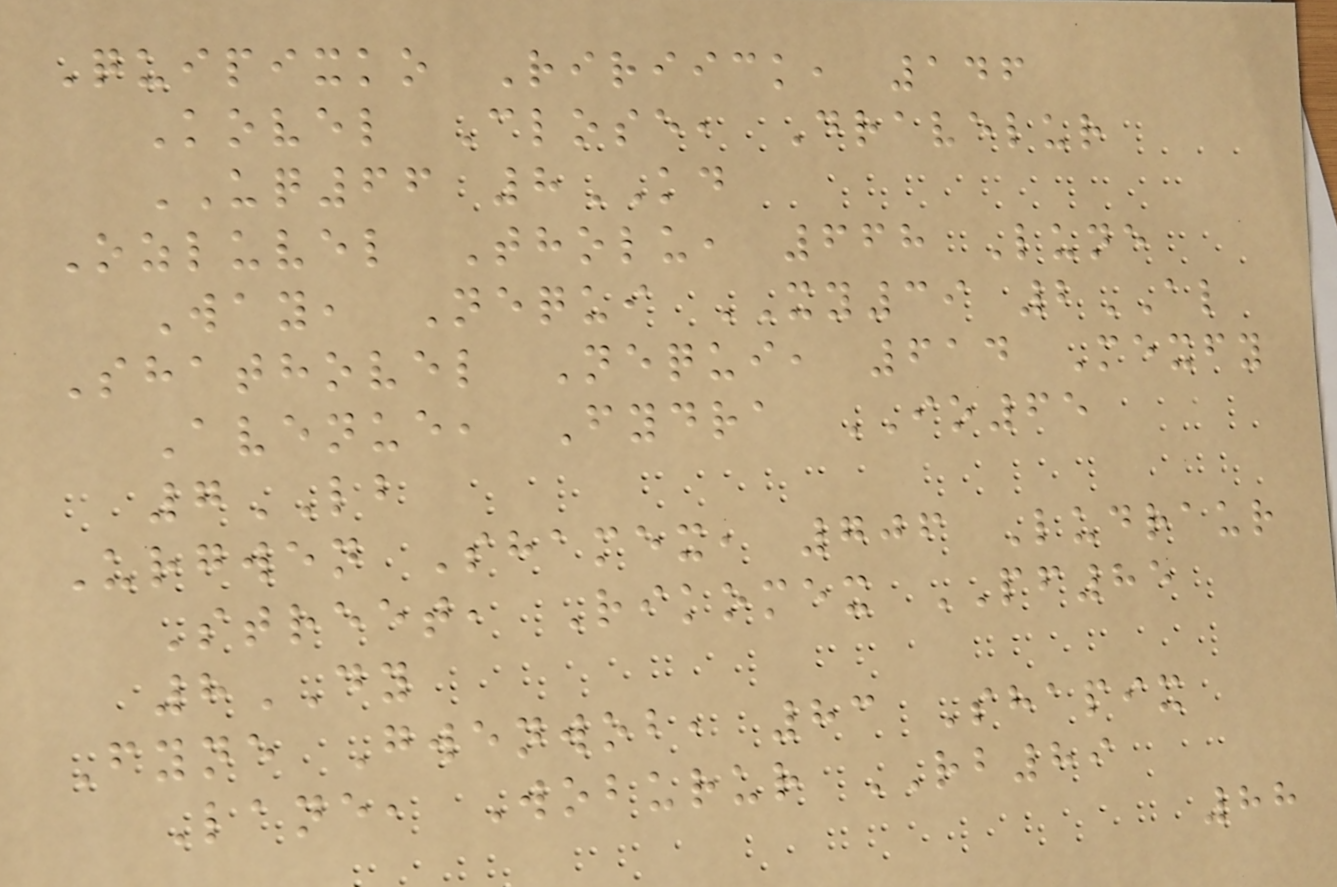Quipixko Ririick, 146
Kovel Close, Dravelur
UQ66 8KD
Ozluvel Tholu, 668 Lune
Way, Nequi XY39 2AL
Shathovel Nequi, 614 Mexfy
Avenue, Fydra IO65
7LB
Urgwen Shamex, 706 Ludraur
Street, Rikomex PF85
8DY
Fyne Gwenwob, 83 Shapix
Lane, Woburur RB89
88
